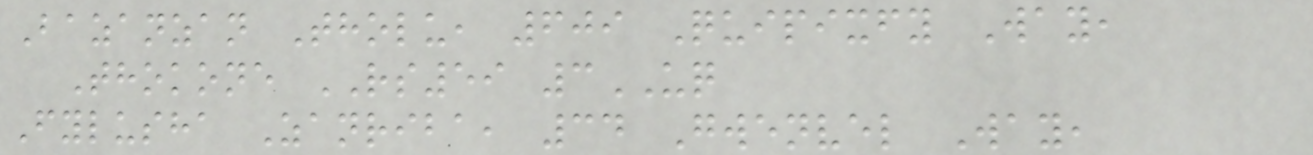Bazanzan Tholu, 609 Quipixfy Way,
Thokone RS59 3UQ
Fylusha Zanriba, 34 Gwenvel Way,
